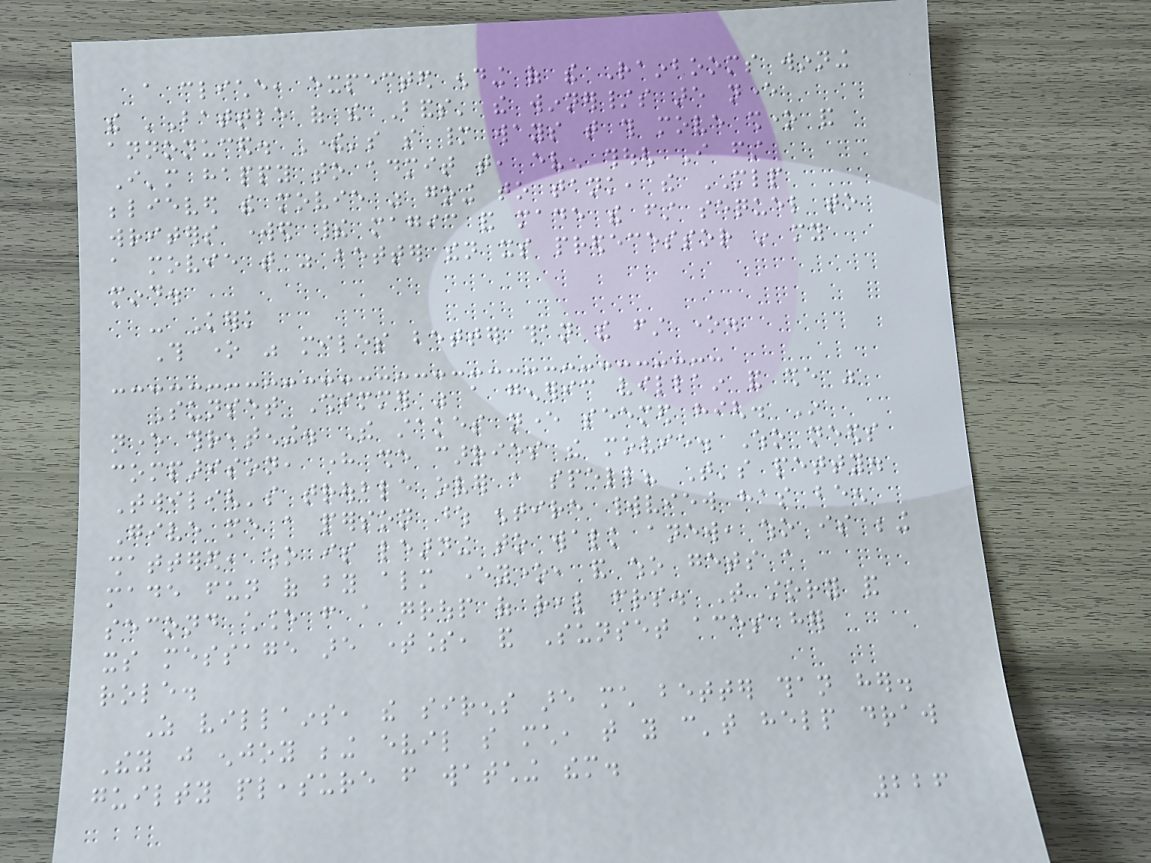a cliche, expected ending of the Rainbooms winning
the 'Battle of the Bands' the winner/s are never
annonuced. There's so many ways that this move shone and
I'm happy to admit that, even though I first
believed the movie was going to tank, the MLP
writers worked their magic and made the first sequel to
a movie that was better then its predecessor in my
mind.
- Kerk
This one was miles better than the first one.
Sunset Shimmer was a generic villain and she was
never threatening. The stakes never seemed high. In
comparison, here she carries the movie. Who needs
Twiligh's trouble over a spell? That's petty.
Give me a person whose entire worldview has been
shattered, who is learning to walk anew, who is being
made fun of by almost everyone, and who gets a
second chance from a group of real friends. That story and
its message are timeless, and Sunset aces her
role.
As villains, the sirens are much better than her.
They just enjoy being evil so much, that you can't help draw
guilty pleasure from watching them.
226
